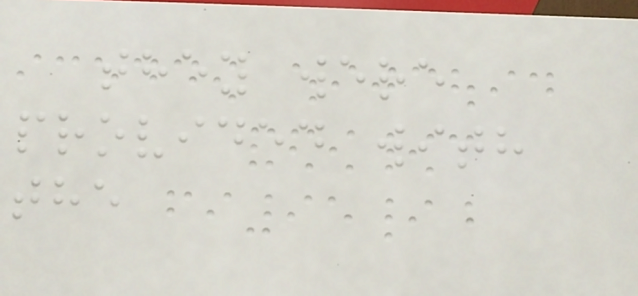they were
provided with
the
